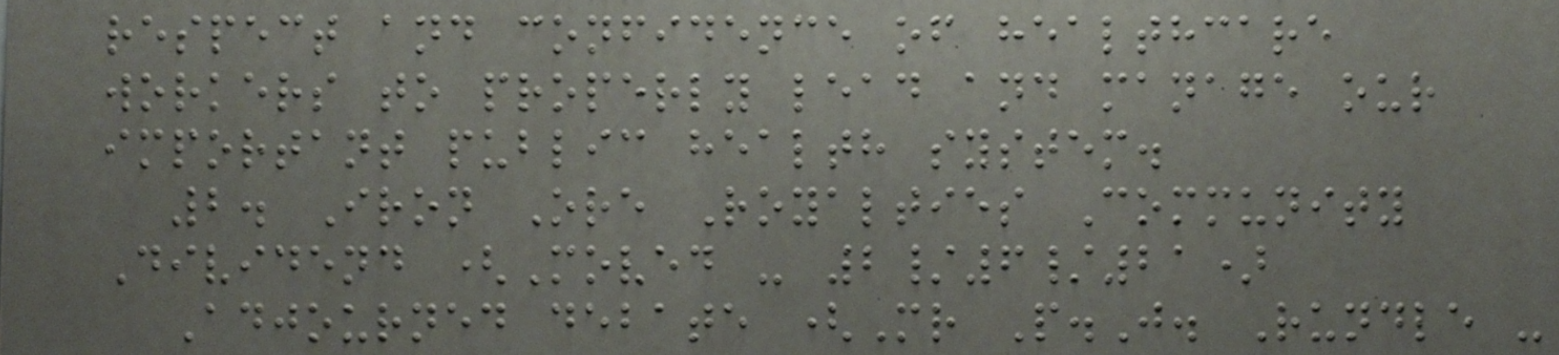respect and confidence of healthcare
workers to properly lead and manage our
important public health system.
2. Iron Ore Royalties Community
Dividend (Moved - 2/6/21)
Adjourned debate (Mr P.J. Rundle -
